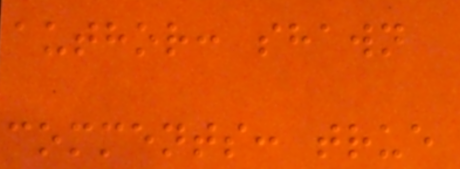author: shawn
comments: true
